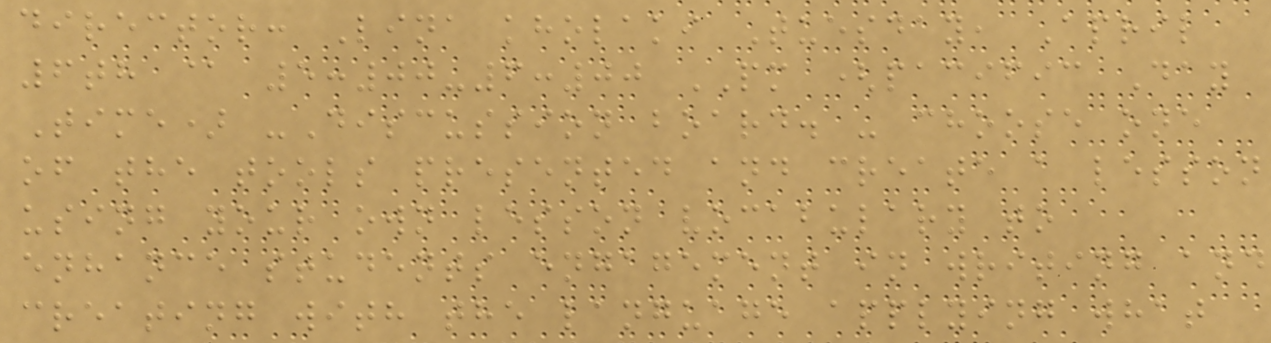director: Lina kholaki Tuesday, April
6th @ 5:00-6:00 PM (pacific Day
Time) -Discussion board. - choose one
of the tools presented and create a lesson
using your own lesson vocabulary to
enhance students engagement in writing and
creating with the language applying what
